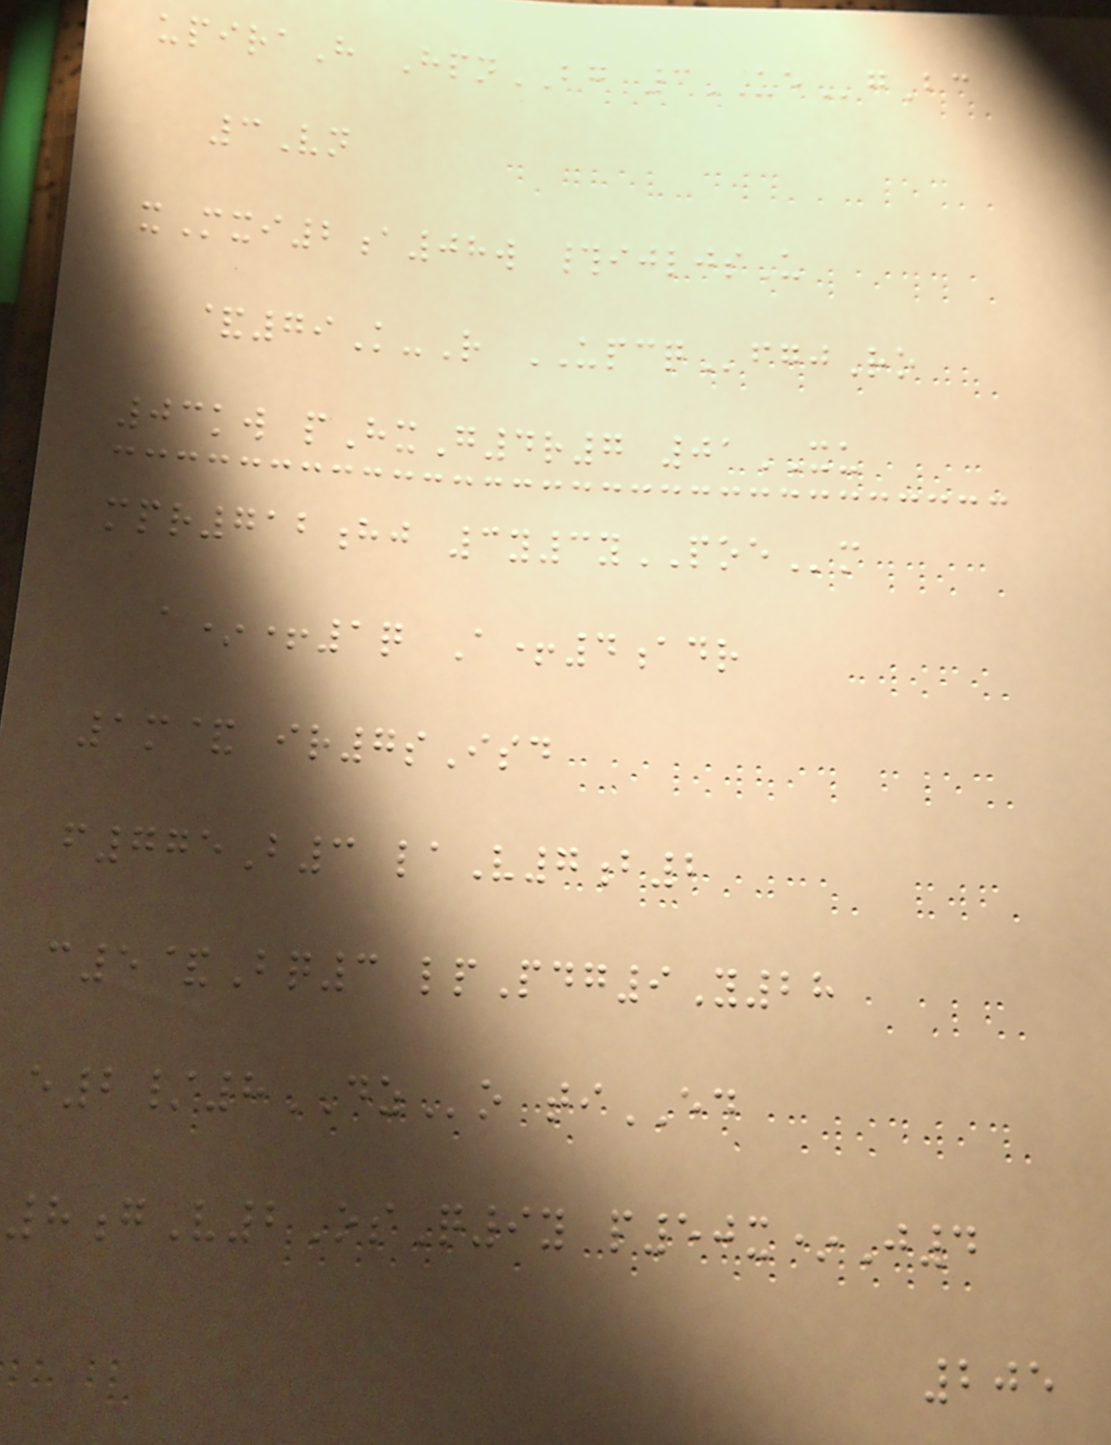upiraH HpnBG 3UEgBc
3Vn
xMxi2a08w #ijljsU
&79K-R UPCQfgjRo
03kw pHxG4r7 01XU
mpr712hj 3y3yPOEm
a*+1q A+4adr
1m& ir7sIsd
f775B3 laV7b2
c5&Bq3 lpPdg9Y28
e2/8DZo tiED
8gV2OsQ9y p50x*J4
205
